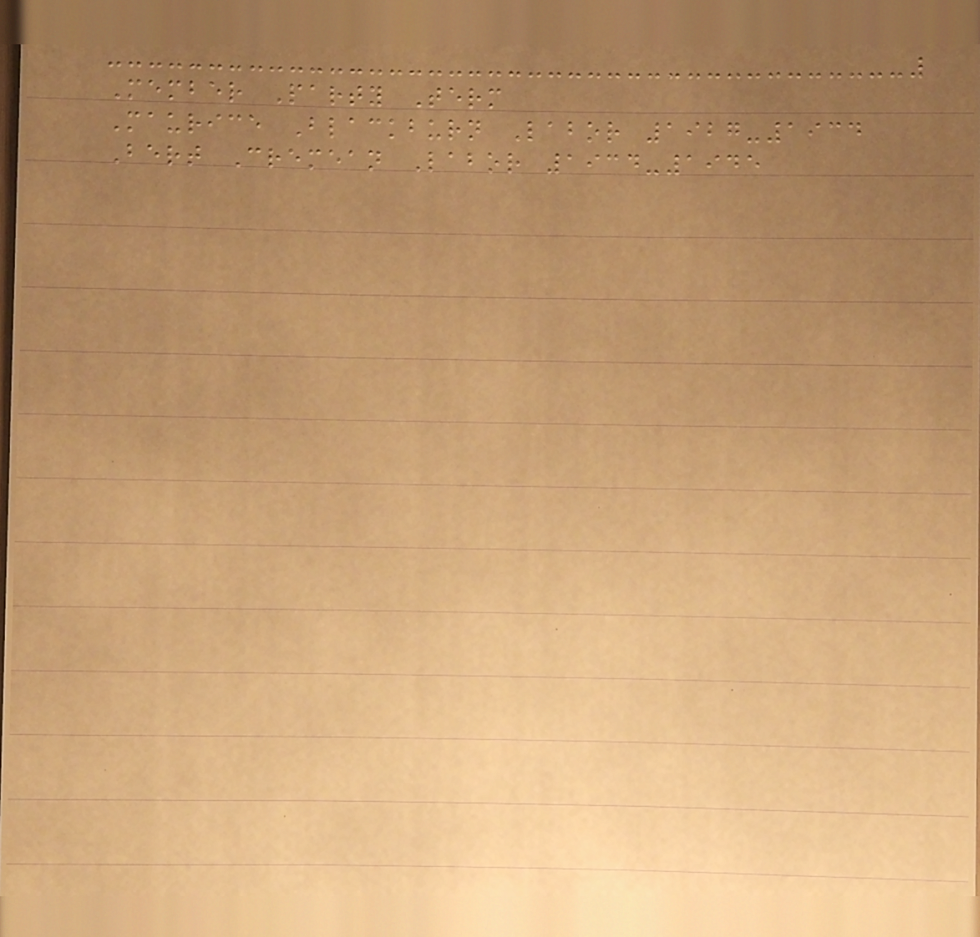Member Party Term
Maurice Blackburn Labor 1927-1934
Bert Cremean Labor 1934-1945
